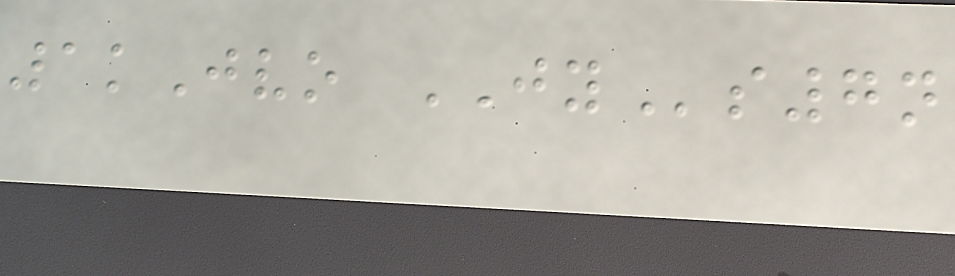1kJvo JYs7n
